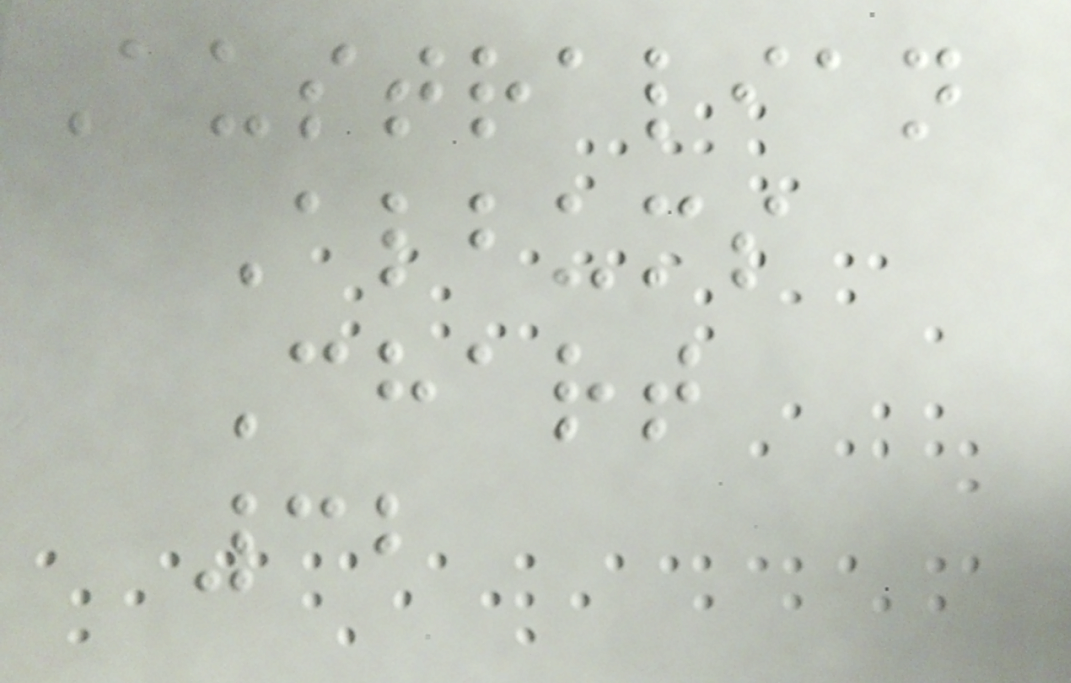Australian
Albums
Chart
32
